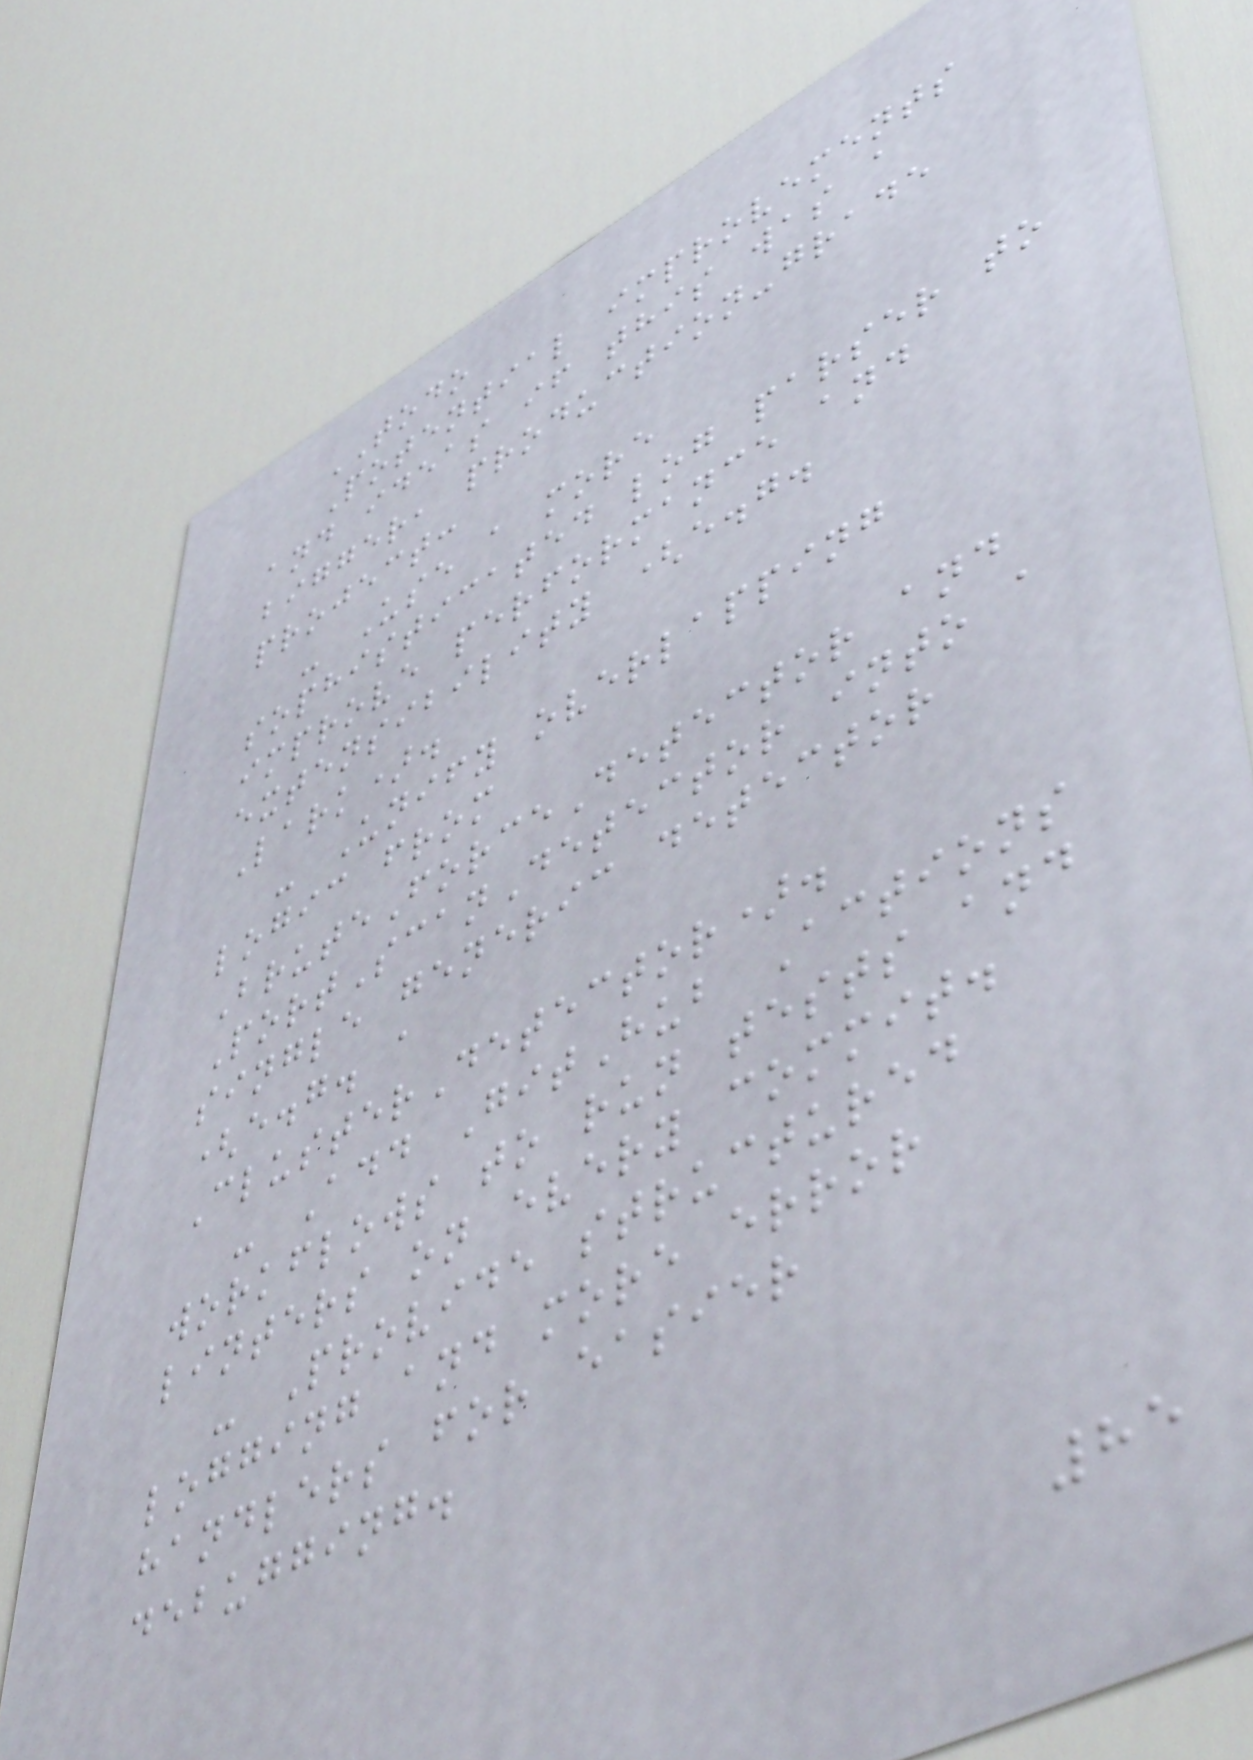TODO
Potential improvements
and ideas if this was a
bigger, production-grade
project:
- Use a more
sophisticated log parser to
improve performance and
extensibility (e.g.
Lark).
- Unify overlapping
logic from
BruteForceDetector and
PortScanDetector into a
single generic detector
(e.g. a
ClusterDetector).
- Add GitHub Actions
workflows to run tests and
linters on every commit.
- Provide structured
logging and more error
handlers for easier
debugging.
85
